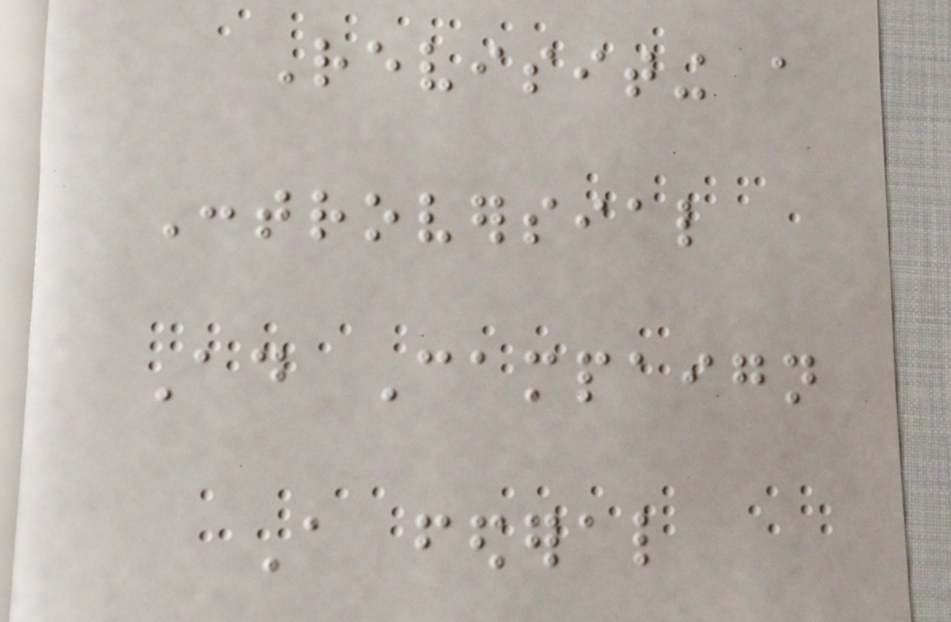Revisiting a
Controversial
Ad Campaign
A federal
